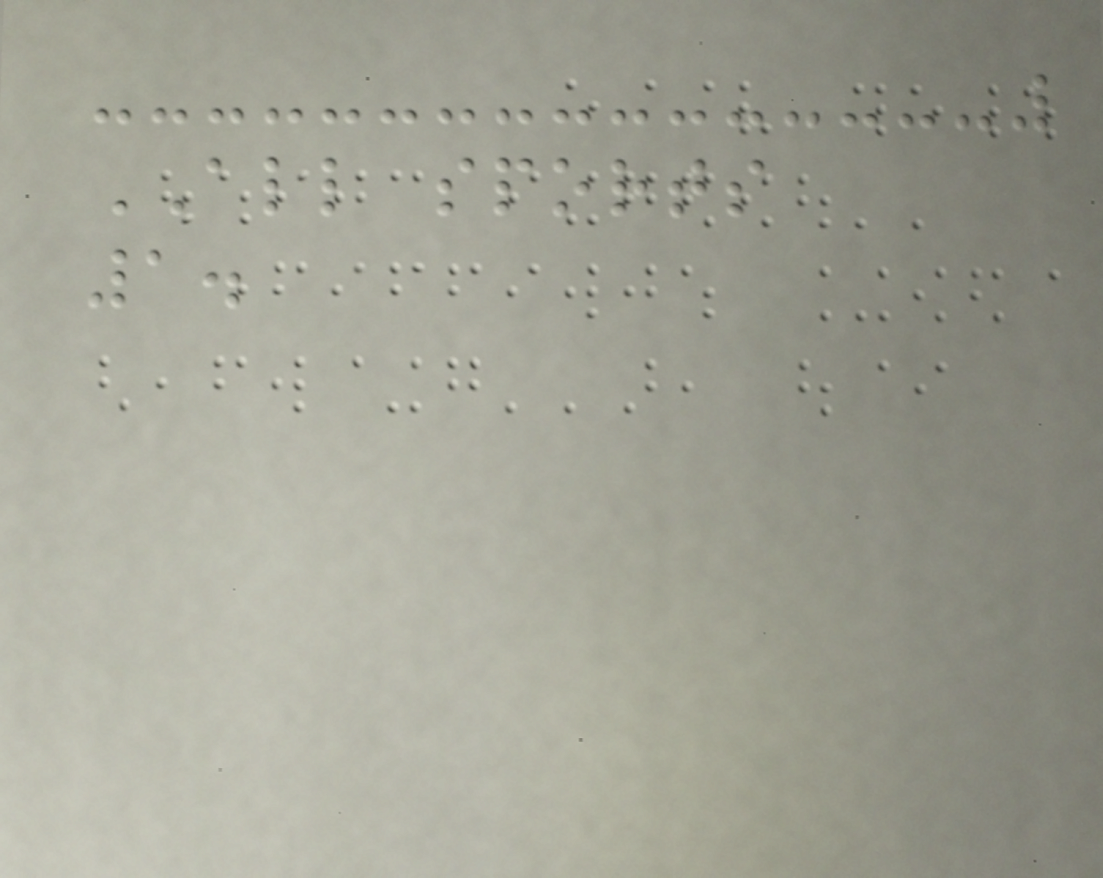ALL sports
1.
